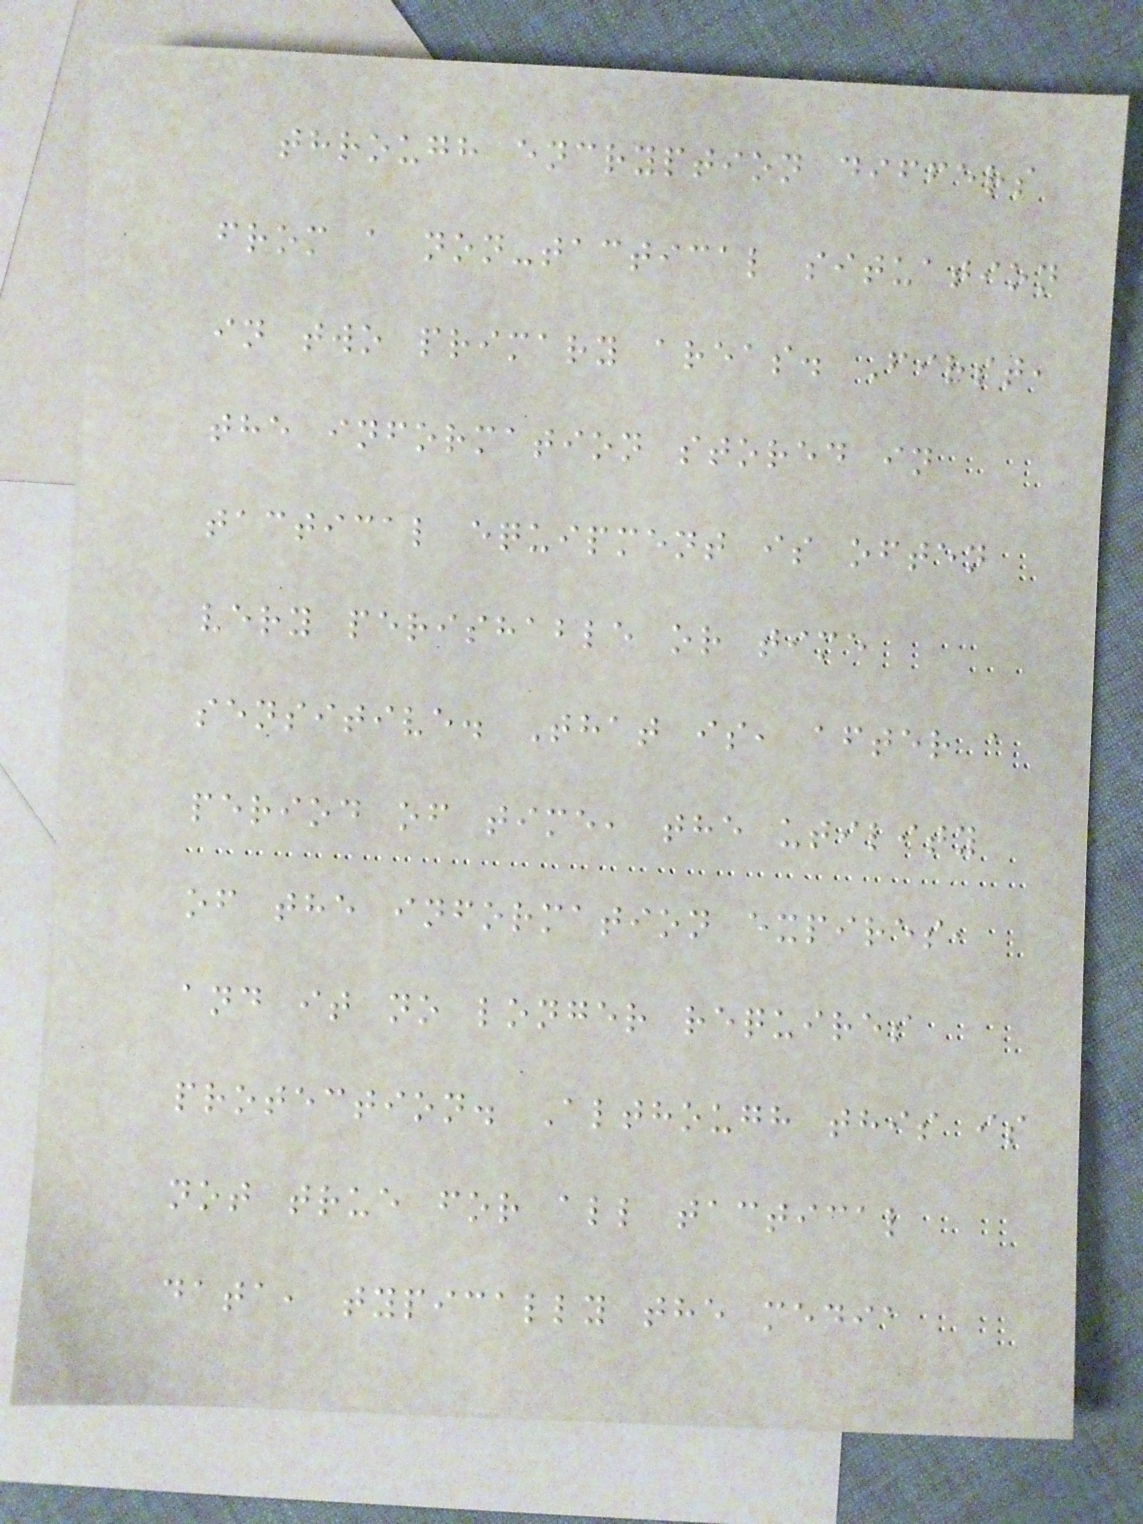through encryption differs
from a non-tactical situation
in two primary areas. First,
the information stored in
tactical equipment is often
very perishable or time
sensitive. That is, after a
period of time, the utility
of the information expires,
and it no longer requires
protection. Although this is
not true for all tactical
data, typically the media
